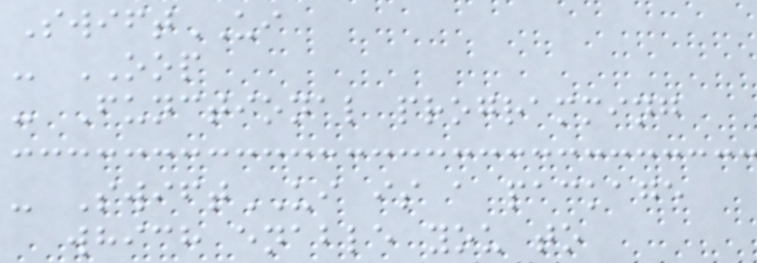SwiftUI
- OOP
- Functional programming
- SwiftUI is a package
which enable you to
